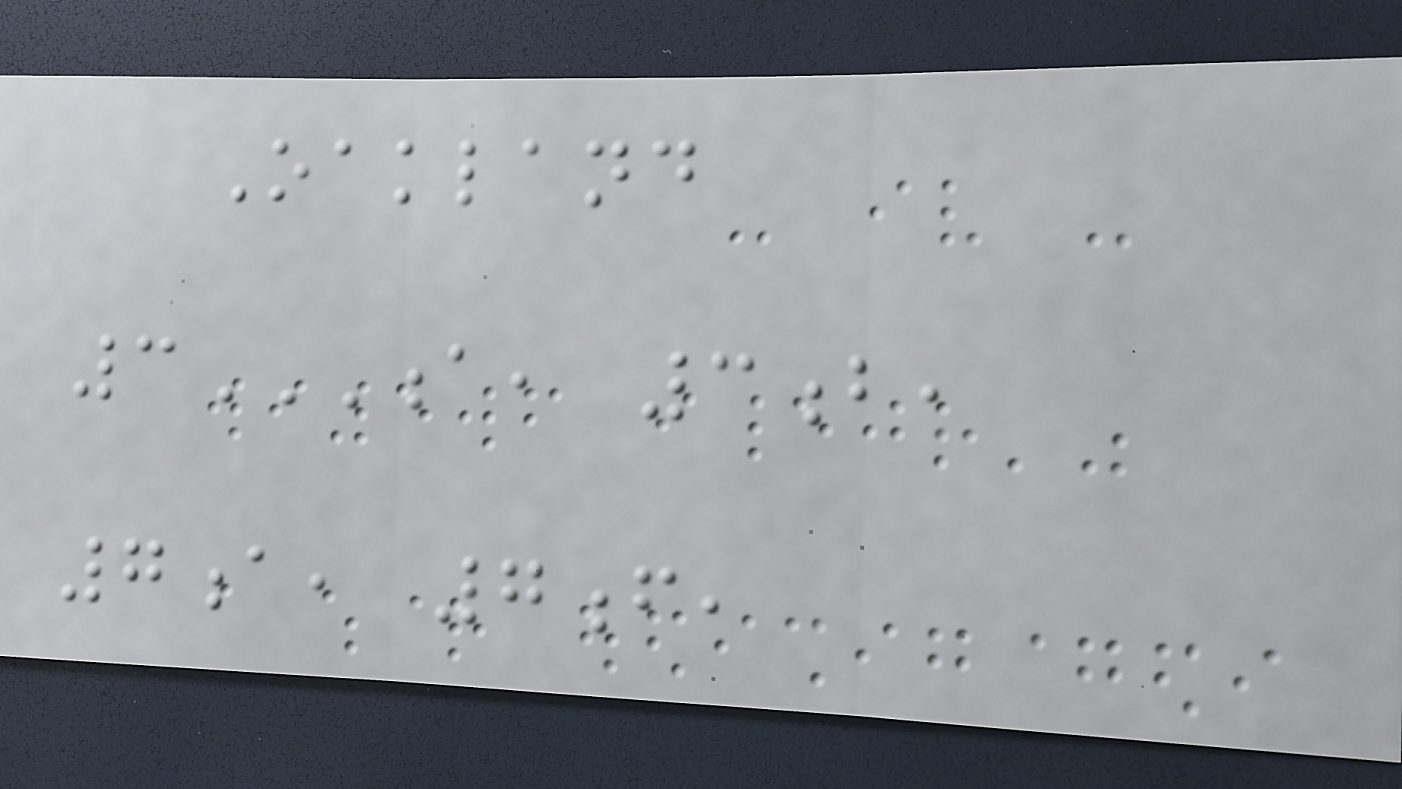Oakland
3A, 3B,
7A, 7F,
